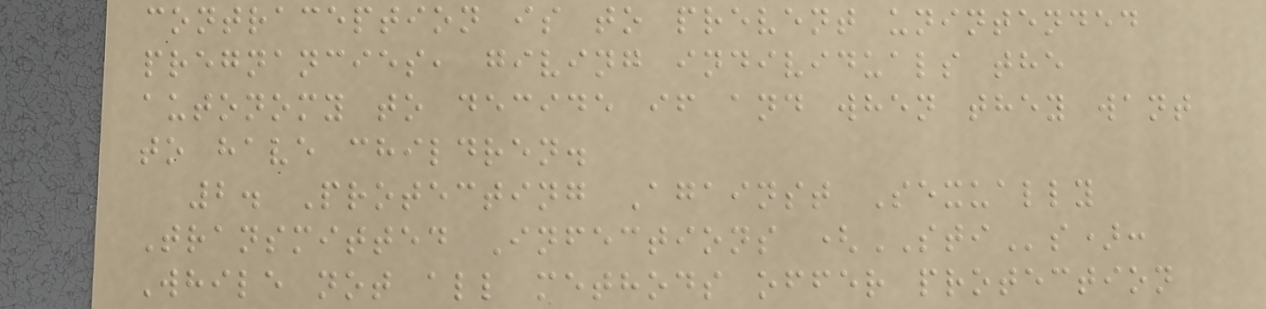contraception is to prevent unintended
pregnancies, giving individuals the
autonomy to decide if and when they want
to have children.
2. Protecting Against Sexually
Transmitted Infections (STIs):
While not all methods offer protection
